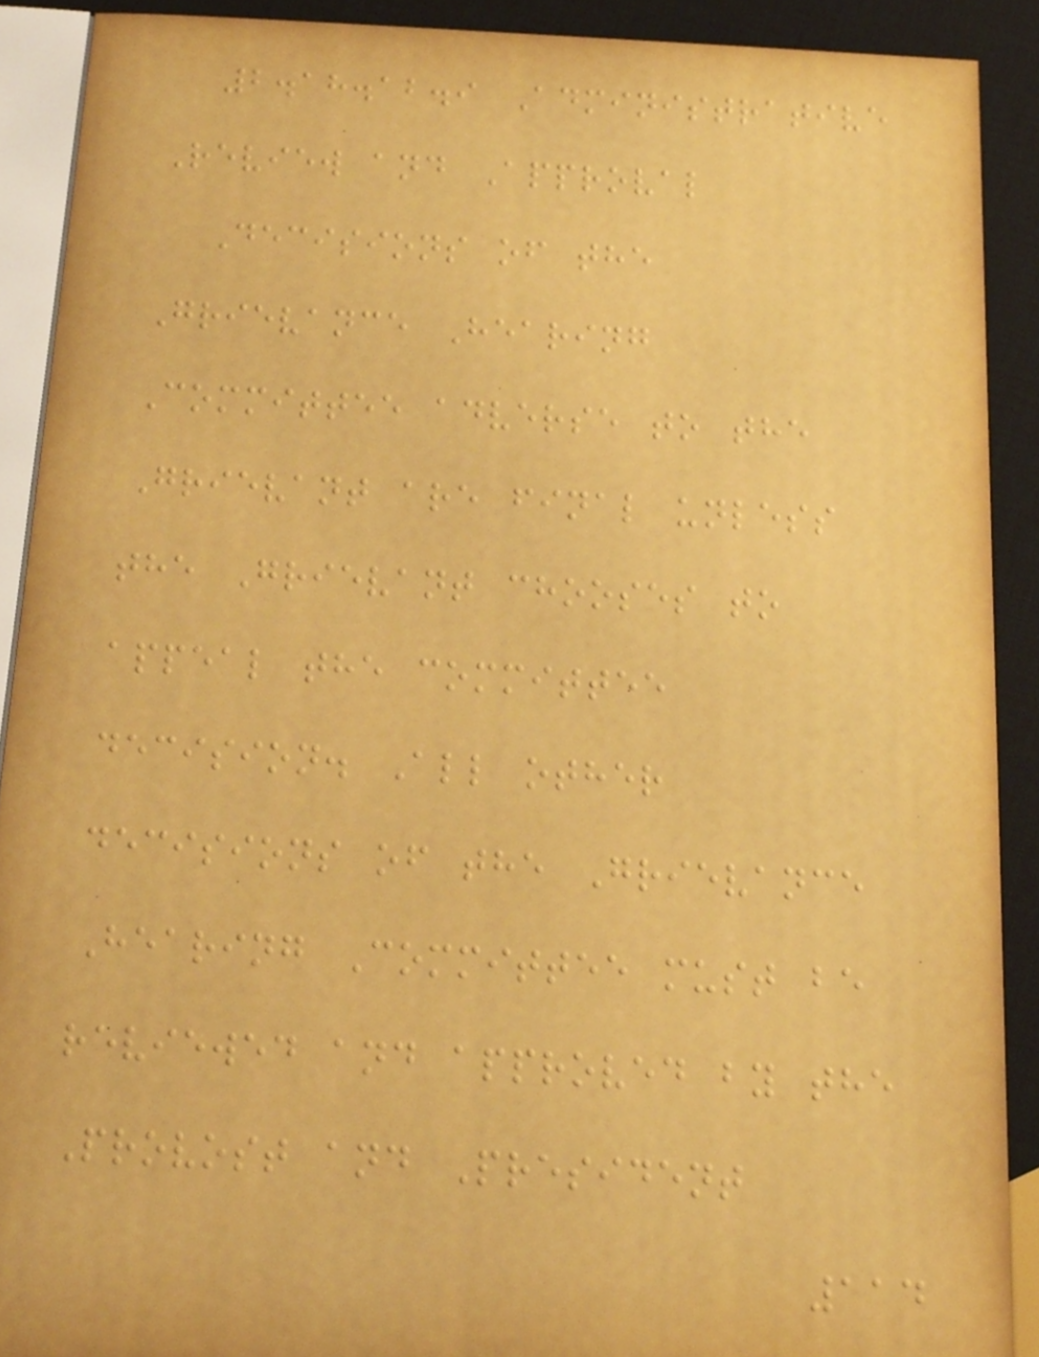2.18.12.9 Administrative
Review and Approval
Decisions of the
Grievance Hearing
Committee adverse to the
Grievant are final unless
the Grievant chooses to
appeal the committee
decision. All other
decisions of the Grievance
Hearing Committee must be
reviewed and approved by the
Provost and President
114
